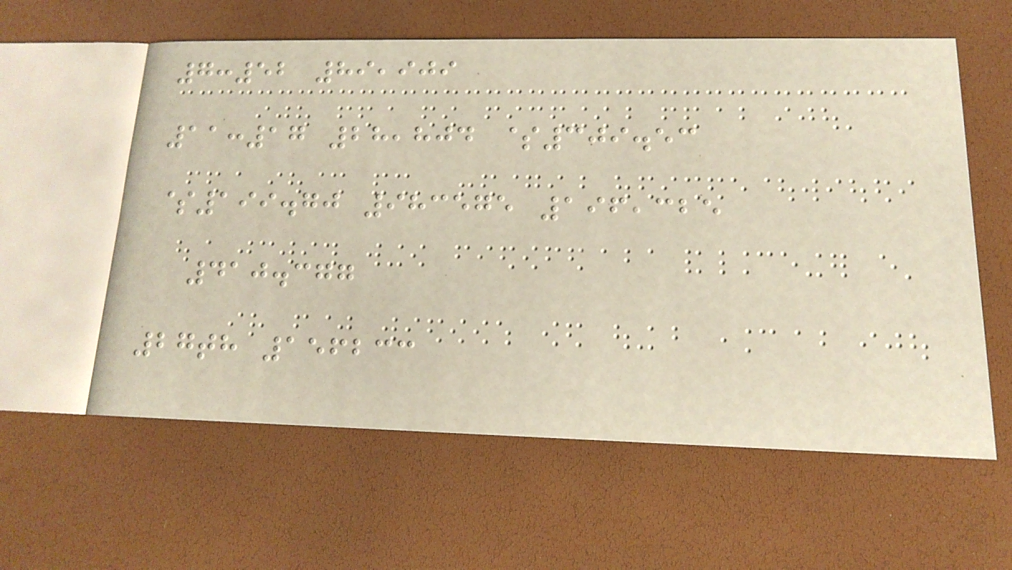7:52 89,909
11:17 28,804 $309.53
$199.70 983575 196,325
410.377
27th 156233
